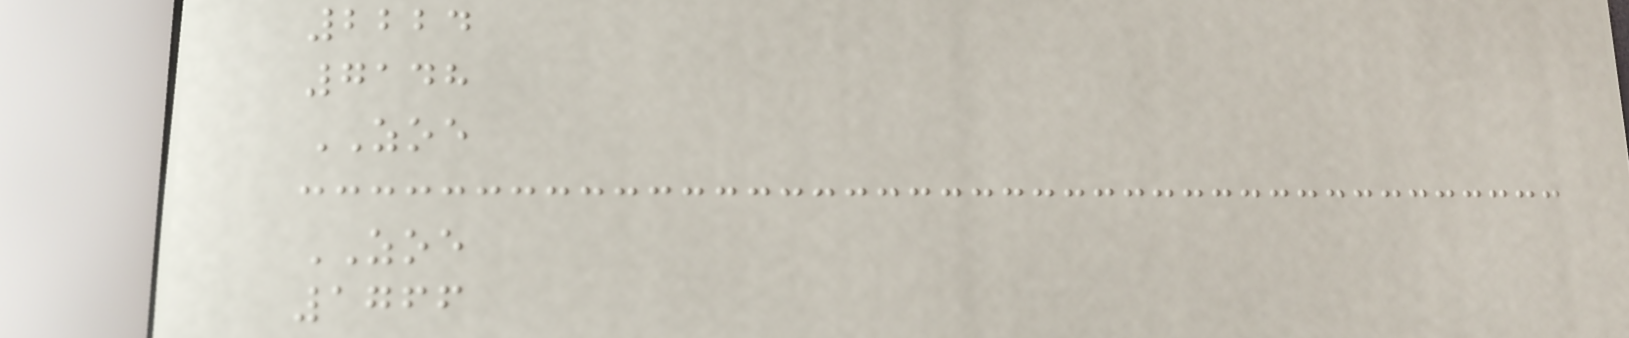2224
7148
ZOE
ZOE
1766
